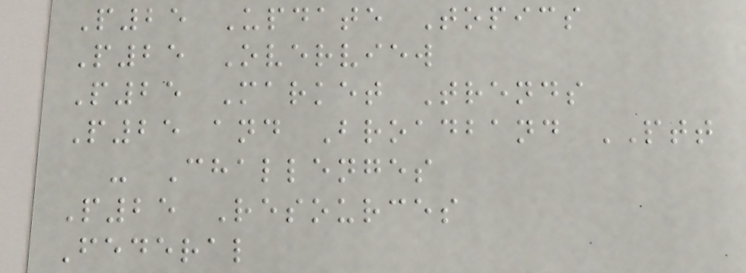P25 Update Topics
P25 Overview
P25 Market Trends
P25 and Broadband PTT
- Challenges
P25 Resources
Federal
